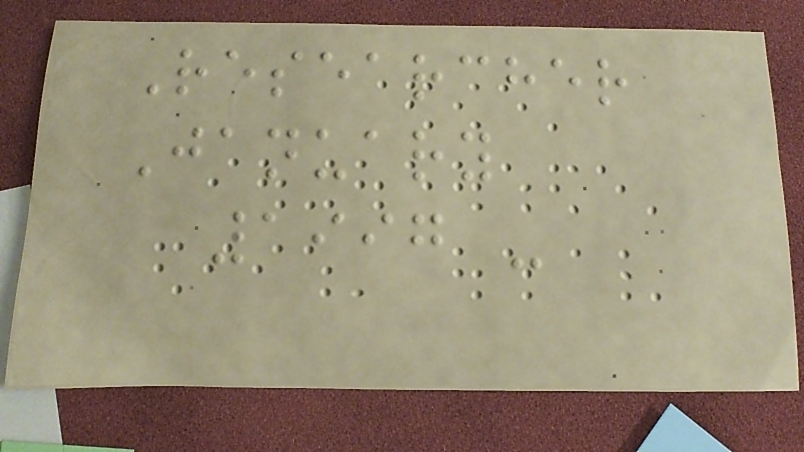Researcher
January
1997 -
